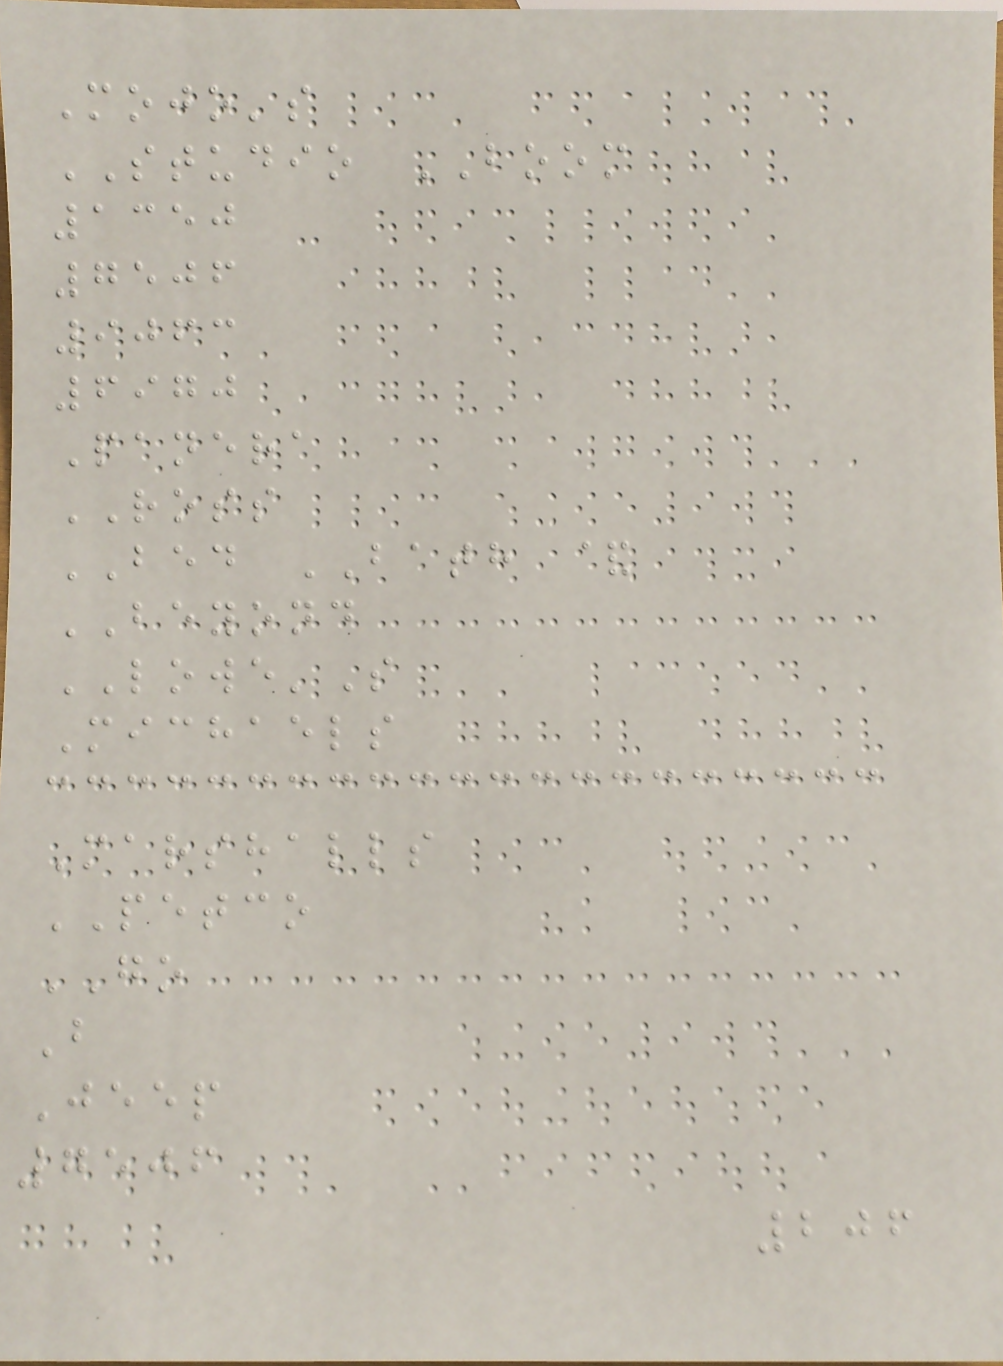Mojo's
STUDIO BOOM
1350
7506
9063
6970
Panera
ROSS
BED BATH &
BEYOND
LOWE'S
Michaels
Marshalls
PETCO
GO
B
Jeep
7506
206
